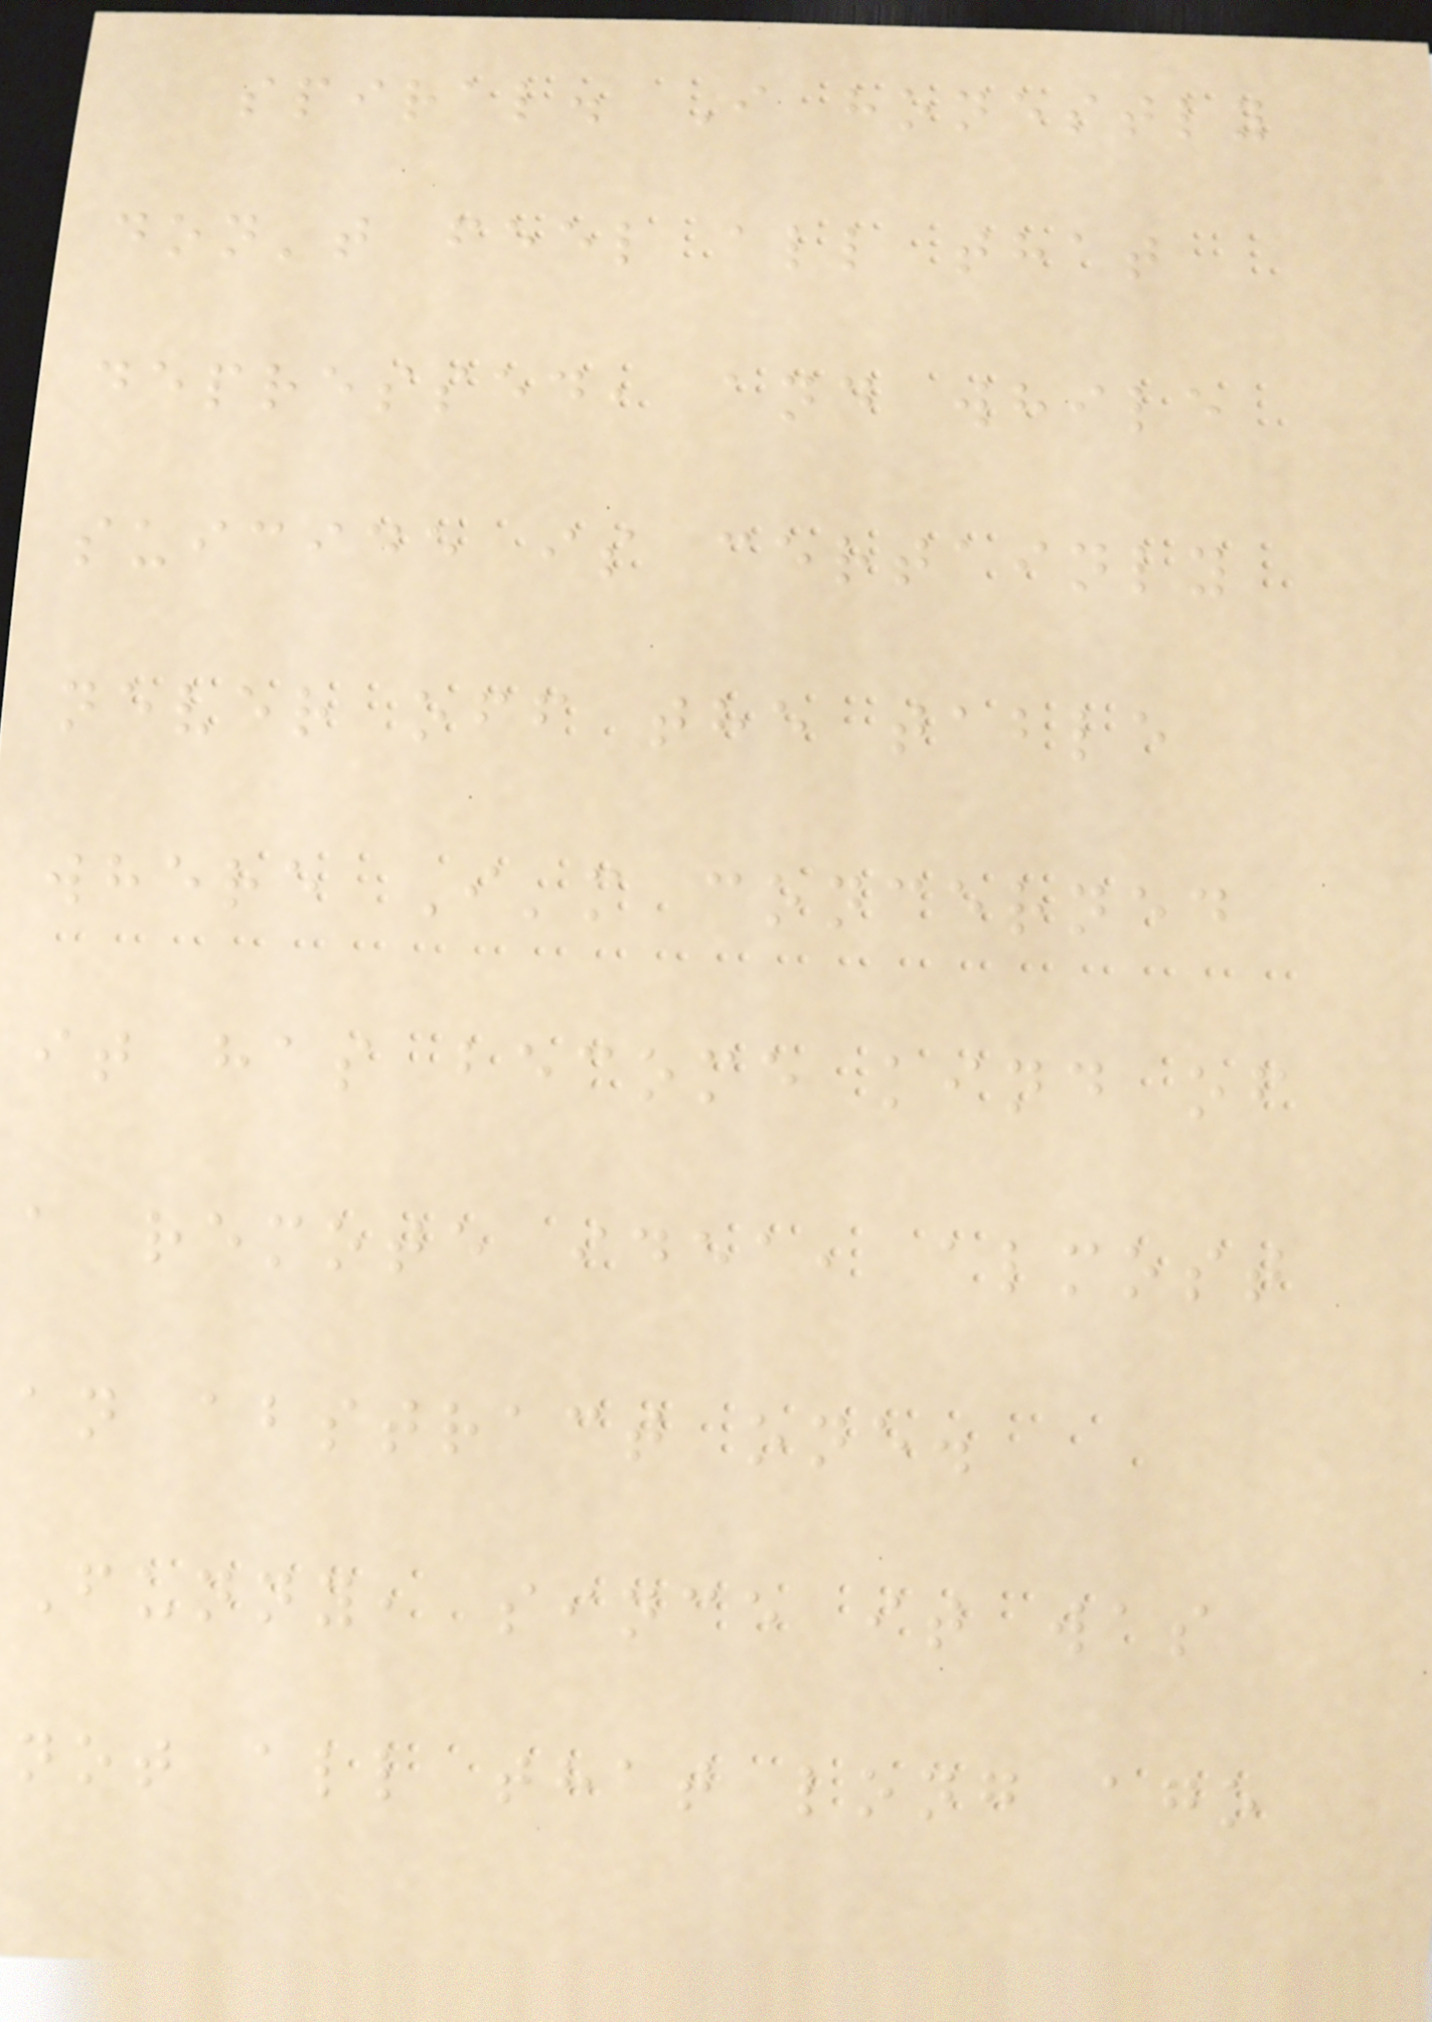spiral. I honestly
don't feel all that
depressed, and while
suicide is certainly
never off the table
where I'm concerned
it has become kind of
a remote idea, almost
an abstract one.
Funny, since it was
not all that long ago
